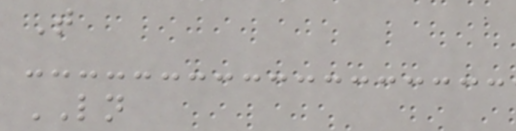T
LN
